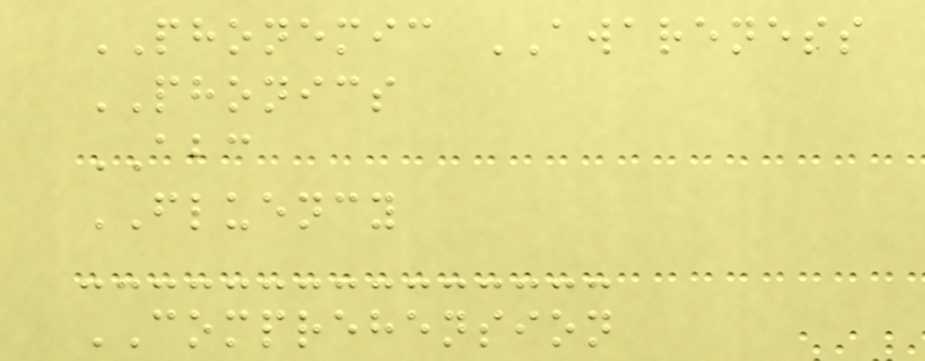PHONEMIC AWARENESS
PHONICS
ABC
FLUENCY
COMPREHENSION
